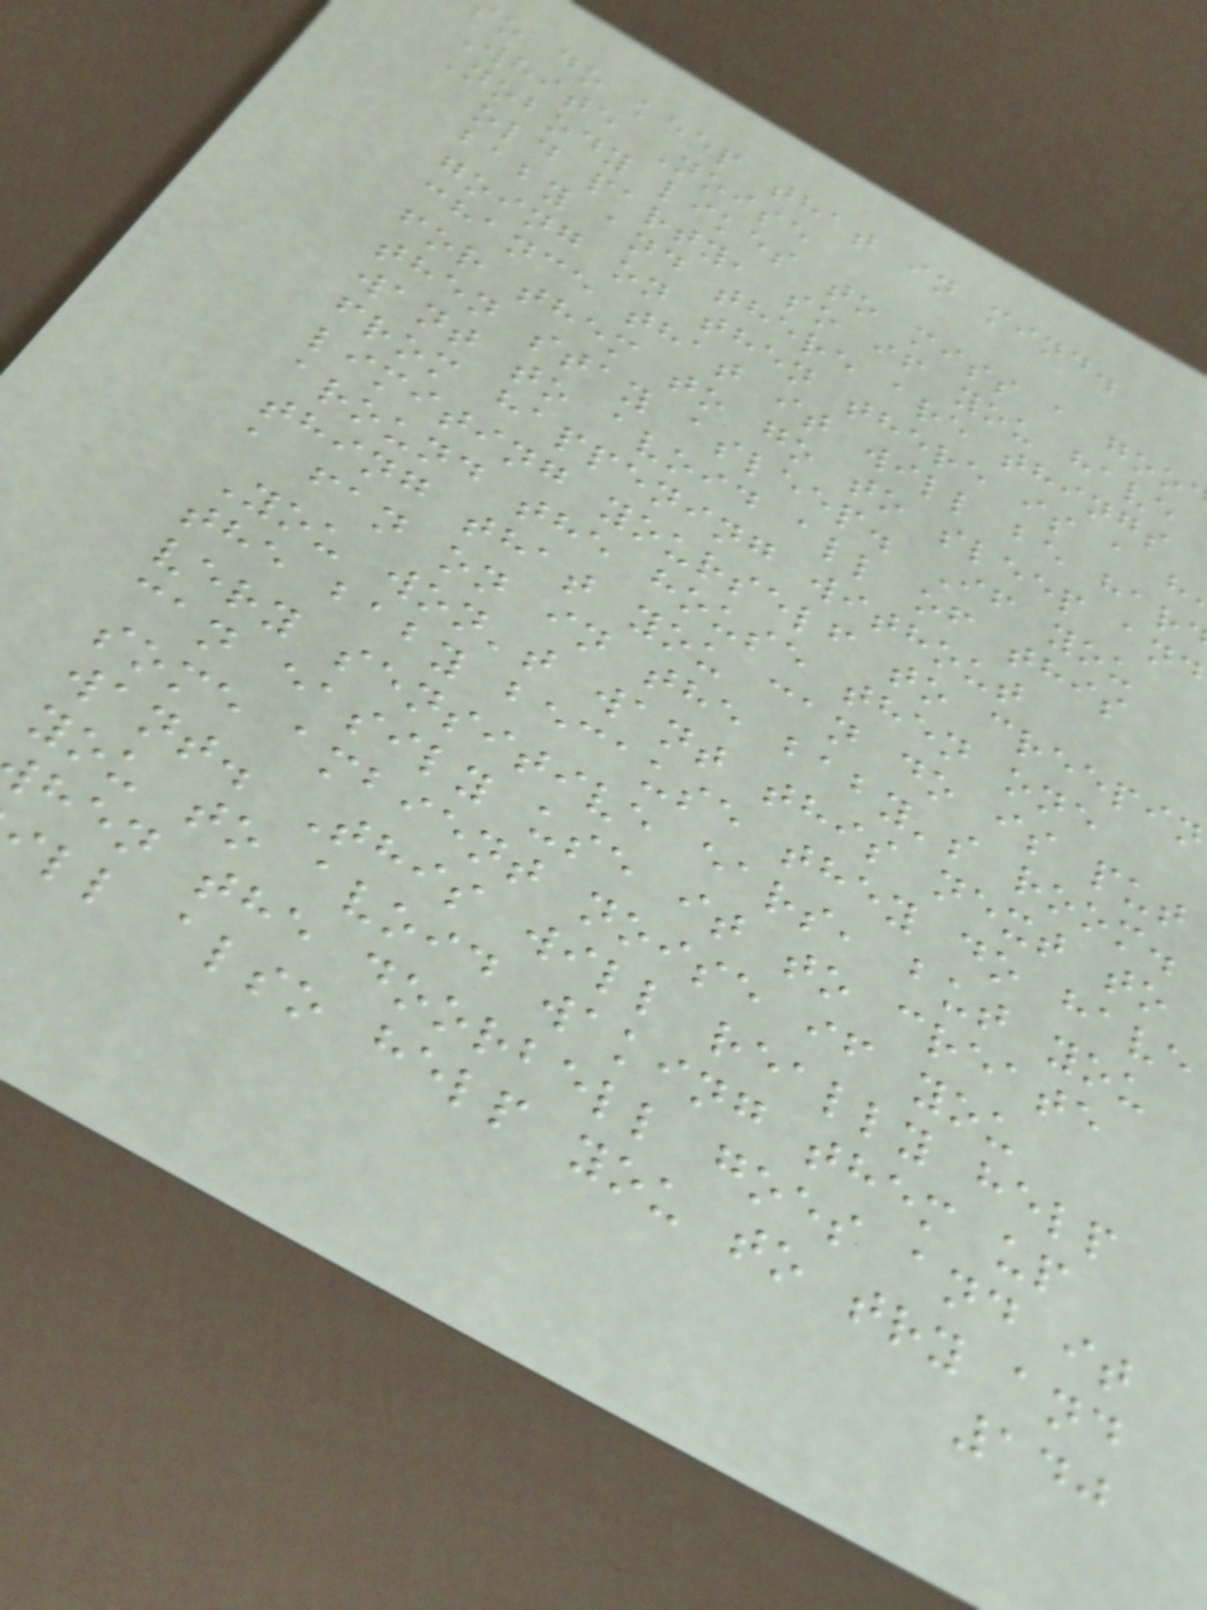o do keep that in mind.
White Noise
Nobody likes to miss a goo
old party, so if you have
baby and there are things
going on then there is a h
chance that it will be har
for them to go to sleep and
then stay asleep. If you
want to avoid all of this
from happening without
limiting yourself to creepin
around the house then one
thing that you can do is put
a fan on in the baby's room.
You won't want this next to
the baby because they do have
very sensitive ears, but you
can easily use it to create
some ambient noise if you
want. This will really help
you to avoid waking them up
hen the doorbell goes and it
ll also help you to try and
140
